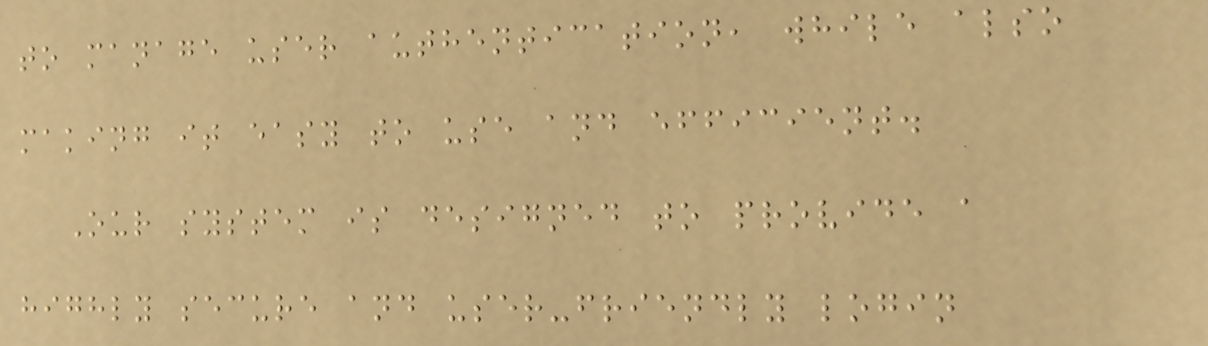to manage user authentication, while also
making it easy to use and efficient.
Our system is designed to provide a
highly secure and user-friendly login
